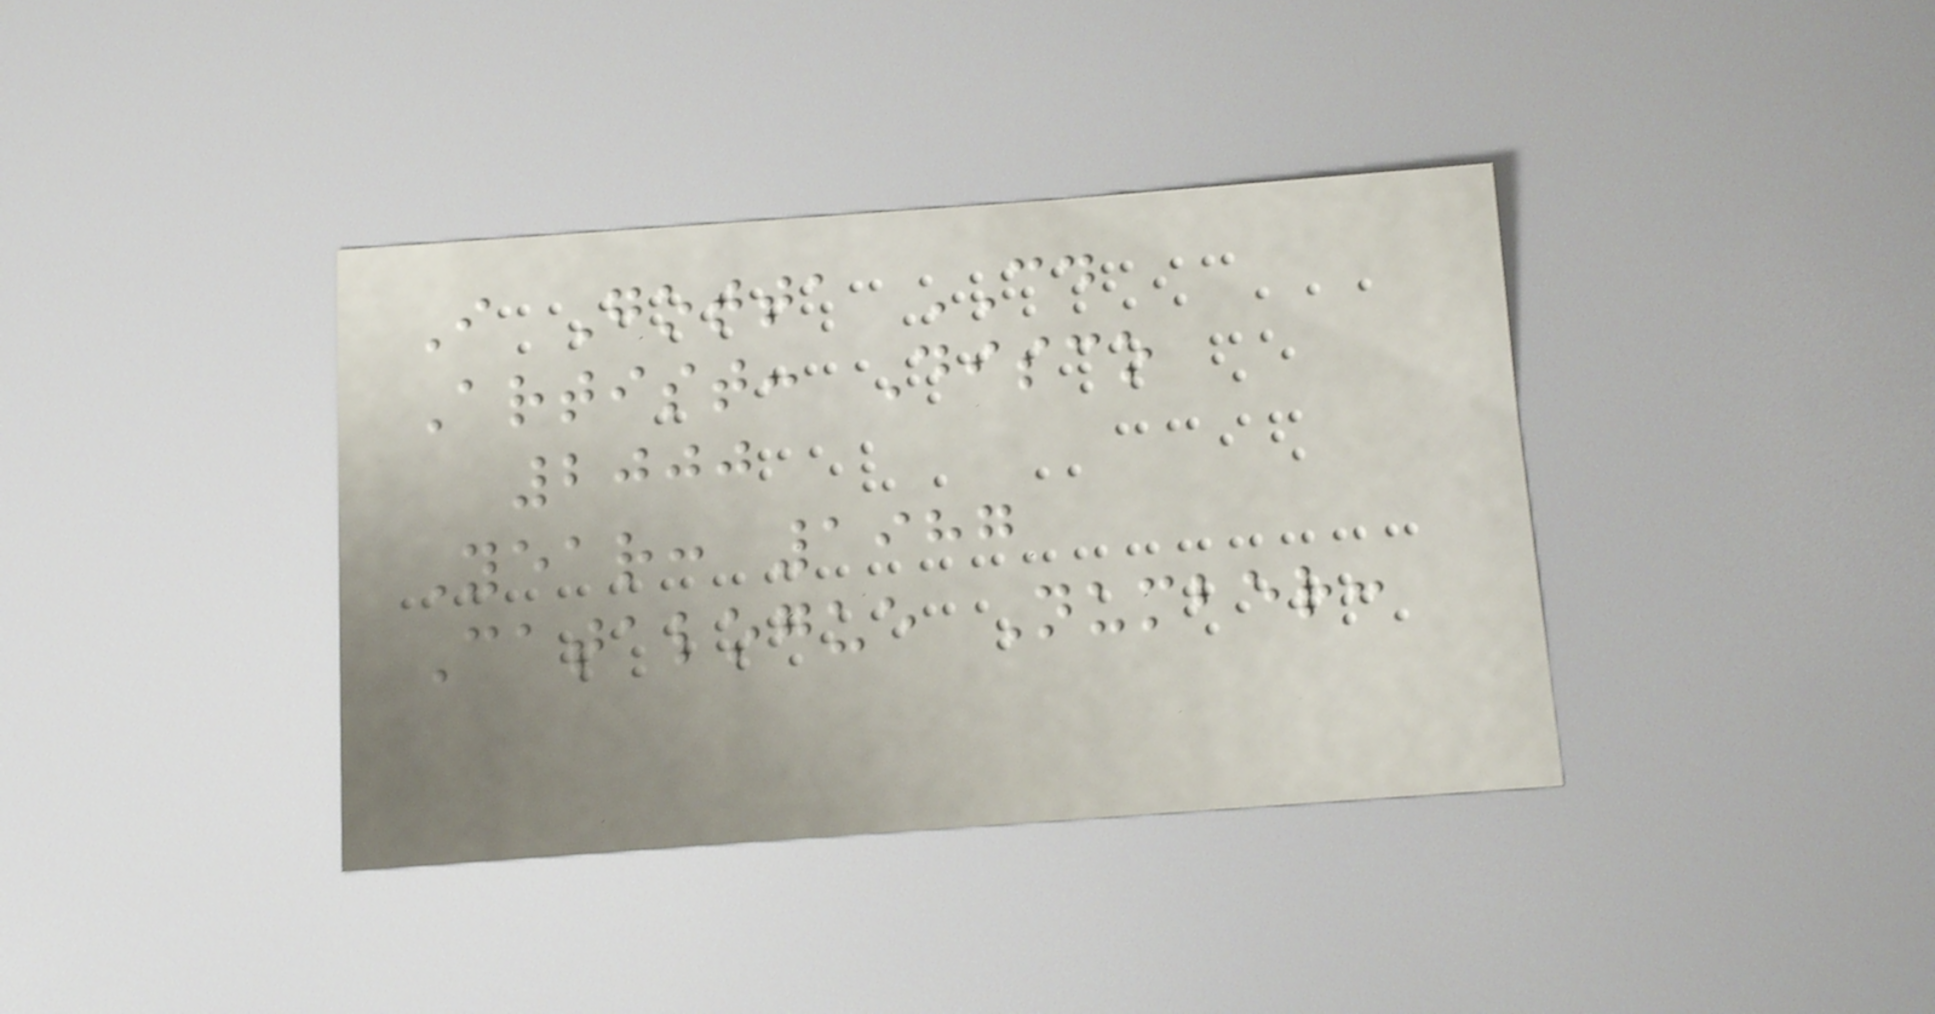I Gotta CD
Artist: Disco
2000
Year: 1987
Catalogue Number:
